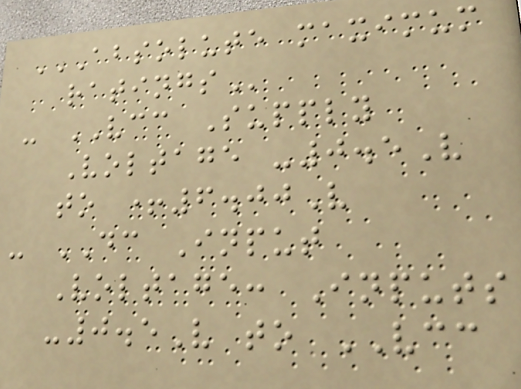ABSOLUTE MAXIMUM
RATINGS
- VCC Supply
Voltage -0.5V
to +6.00V
- DC Input
Voltage: Inputs
-0.5V to VCC
